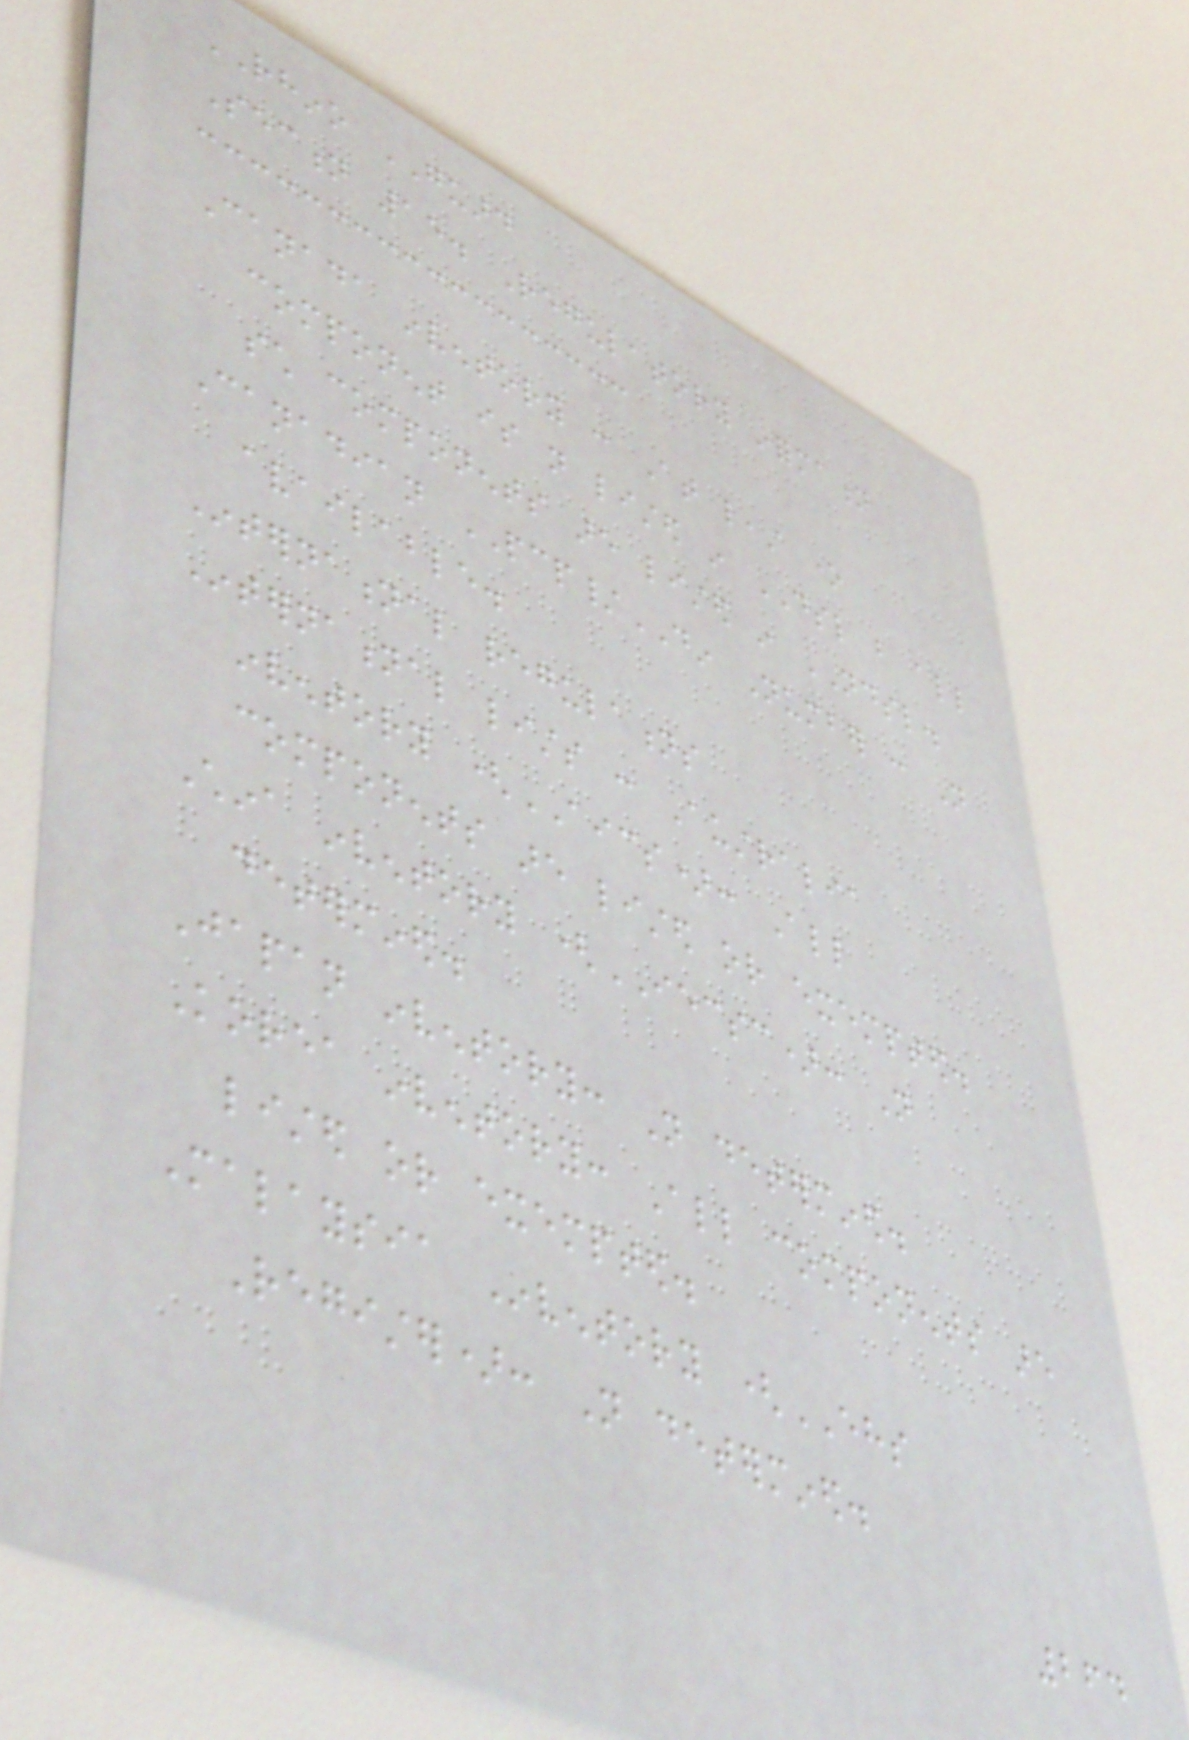RHINO GUARD
Section 15. Regulatory information
Canada inventory : At least one
component is not listed in DSL but all
such components are listed in NDSL.
Canadian PCP/DIN Number : Not
available.
International regulations
International lists : Australia
inventory (AICS): All
components are listed or exempted.
China inventory (IECSC): Not
determined.
Japan inventory: Not determined.
Korea inventory: All components are
listed or exempted.
Malaysia Inventory (EHS
Register): Not determined.
264
